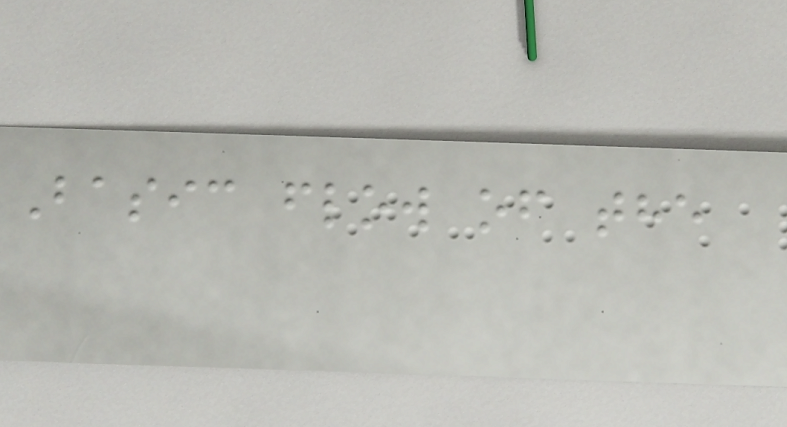Basic flow of the
